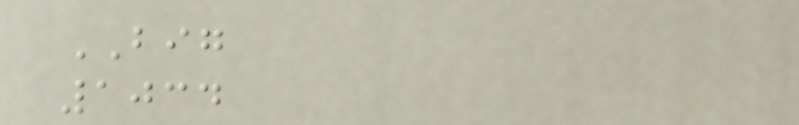BIG
1034
